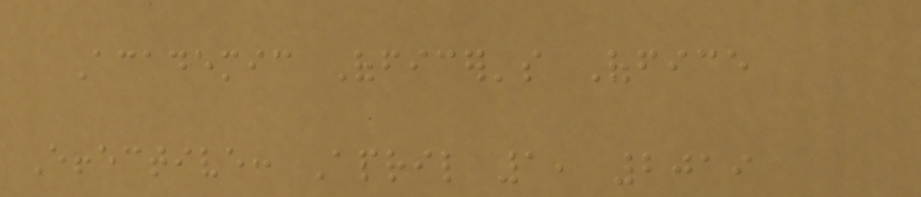Academic Officer's Office
Effective: April 1, 2019
